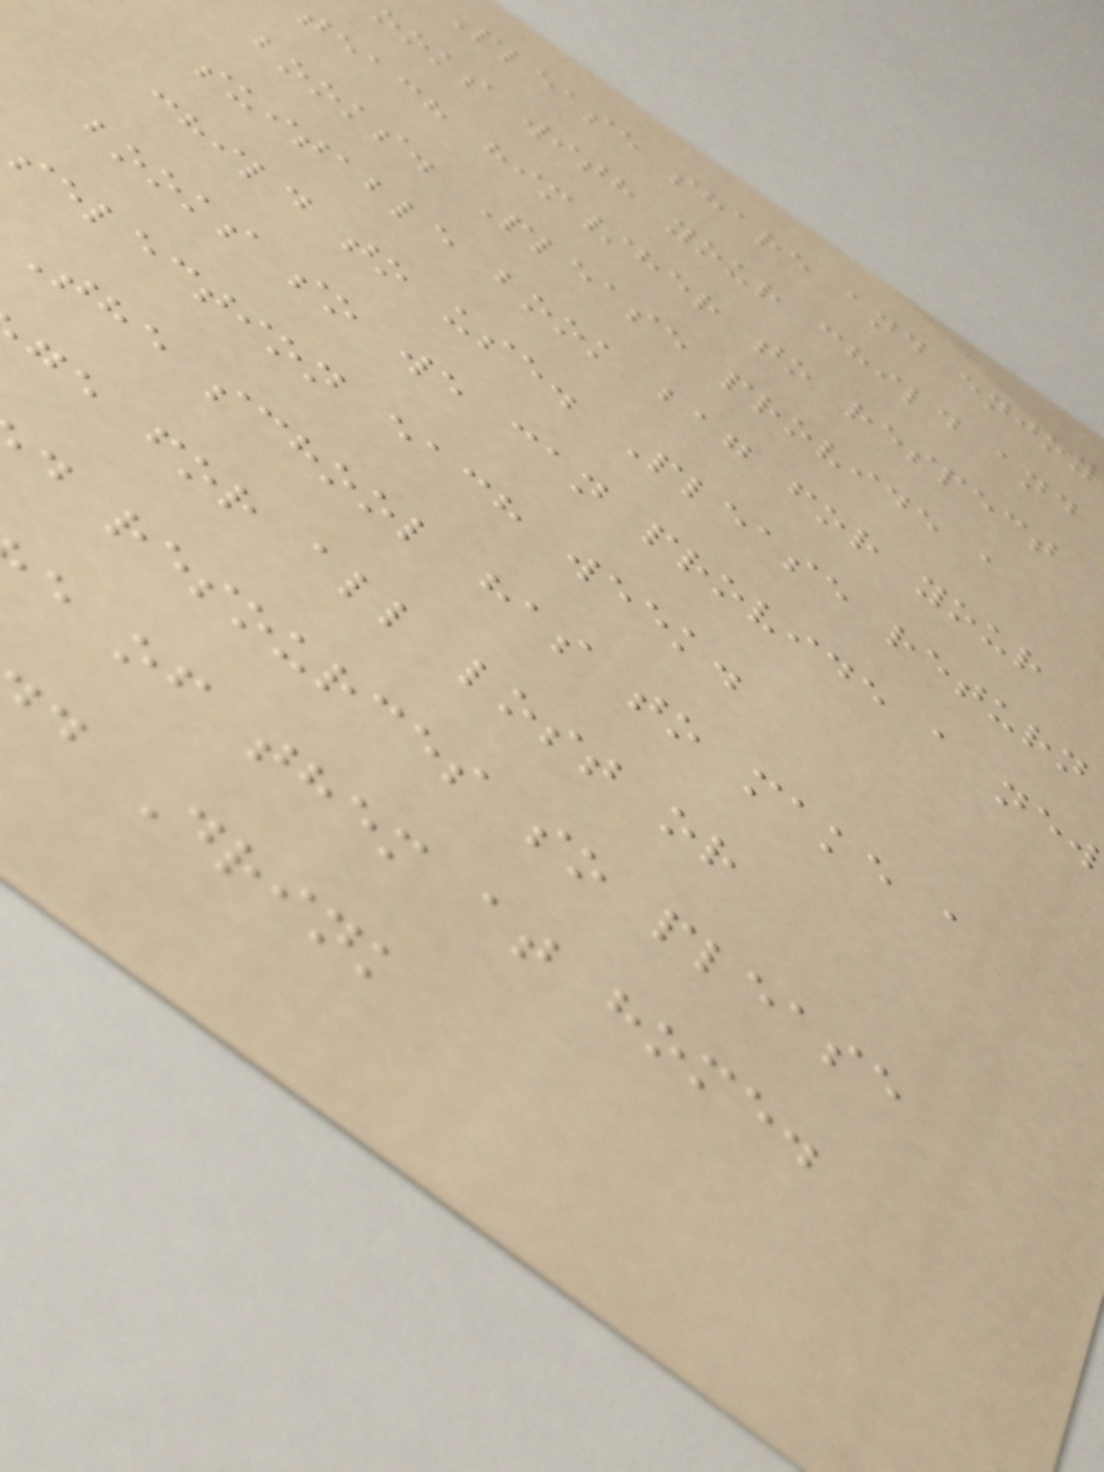Please share and enjoy
ooks with your child and
teach him/her to respect
books. Please provide a
suitable book bag for your
child to use. Please return
books so we can provide a new
selection each week.
The school has to make a
ge for all lost or
d resources so please
e of them at home.
d Drink
